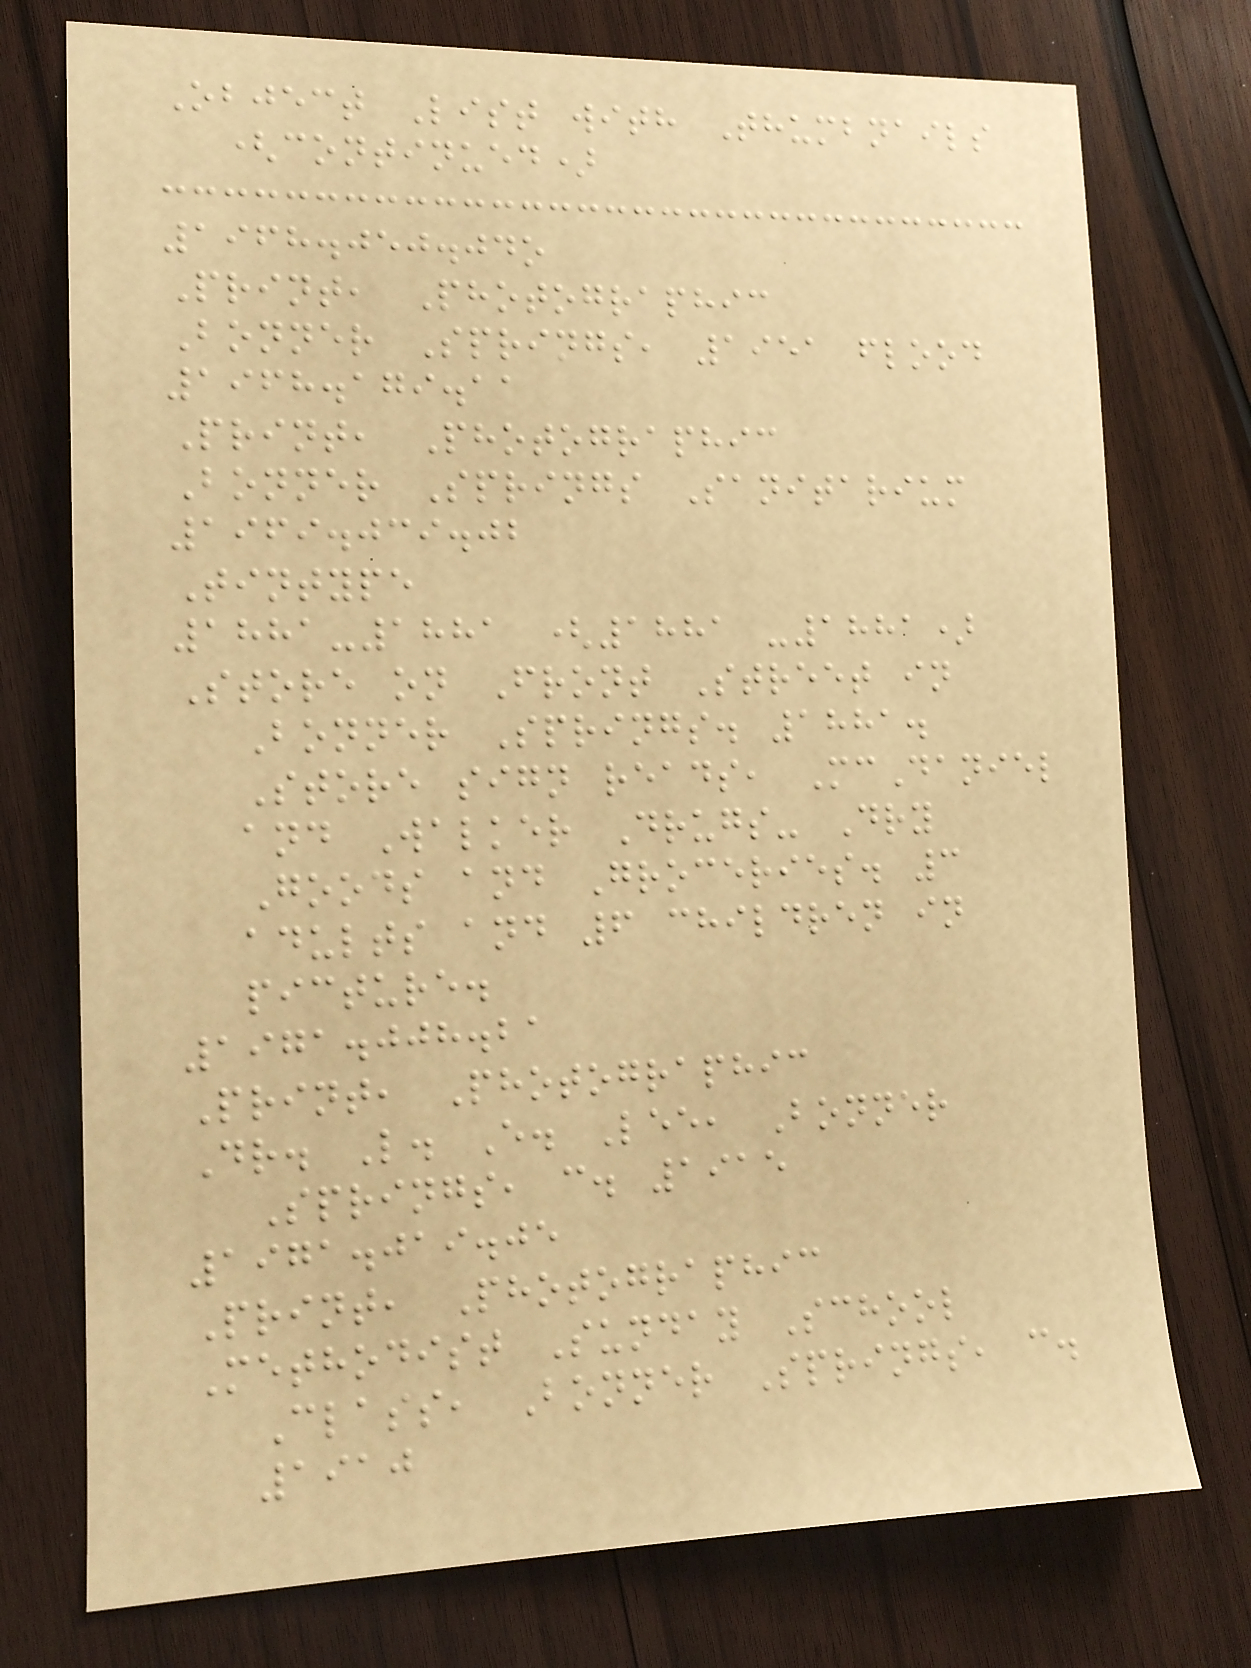Object List with Thumbnails
(continued)
1968.050.04o
Print, Photographic
Bonner Springs, 1951 flood
1968.179.11
Print, Photographic
Bonner Springs Sanitarium
1969.039.02
Tintype
1881-1881 (1881 -1881)
Store on Front Street in
Bonner Springs. 1881.
Store sign reads, McDaniel
and Walker Drugs- Dry
Goods and Groceries. 3
adults and 6 children in
picture.
1971.008.21
Print, Photographic
Dr. L. E. Lee, Bonner
Springs, c. 1915
1971.019.05
Print, Photographic
Methodist Sunday School
Class, Bonner Springs, c.
1910
